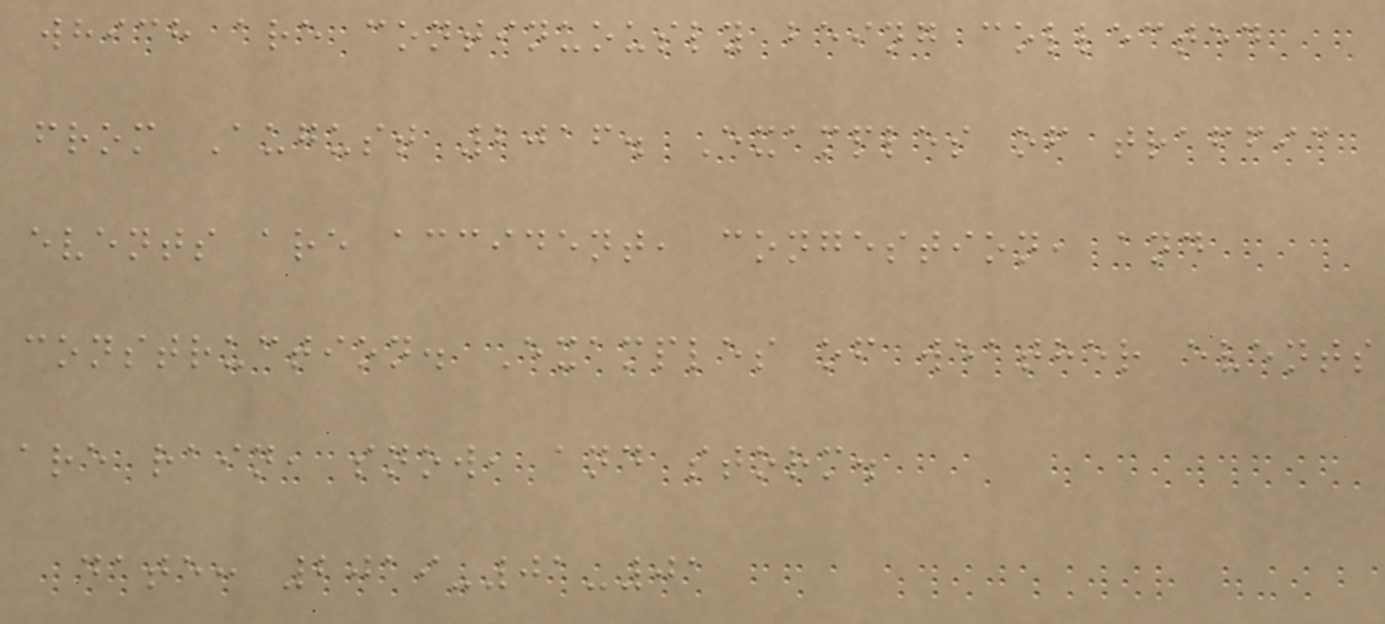which are continuously being collected
from August 2016. Examples of traffic
events are accident, congestion, and
construction. Examples of weather events
are rain, snow, and storm.
date: 2019-01-01
